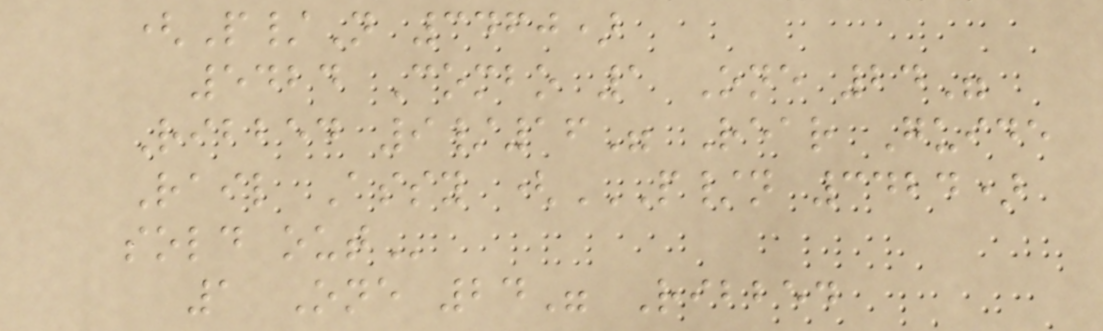(P/N 3460)
5424 Combo 1 One 24"
Ribbed 9/16" Rear Guide
Rail Assy (P/N 3424)
SOLD OUT
1 One 24" Ribbed
